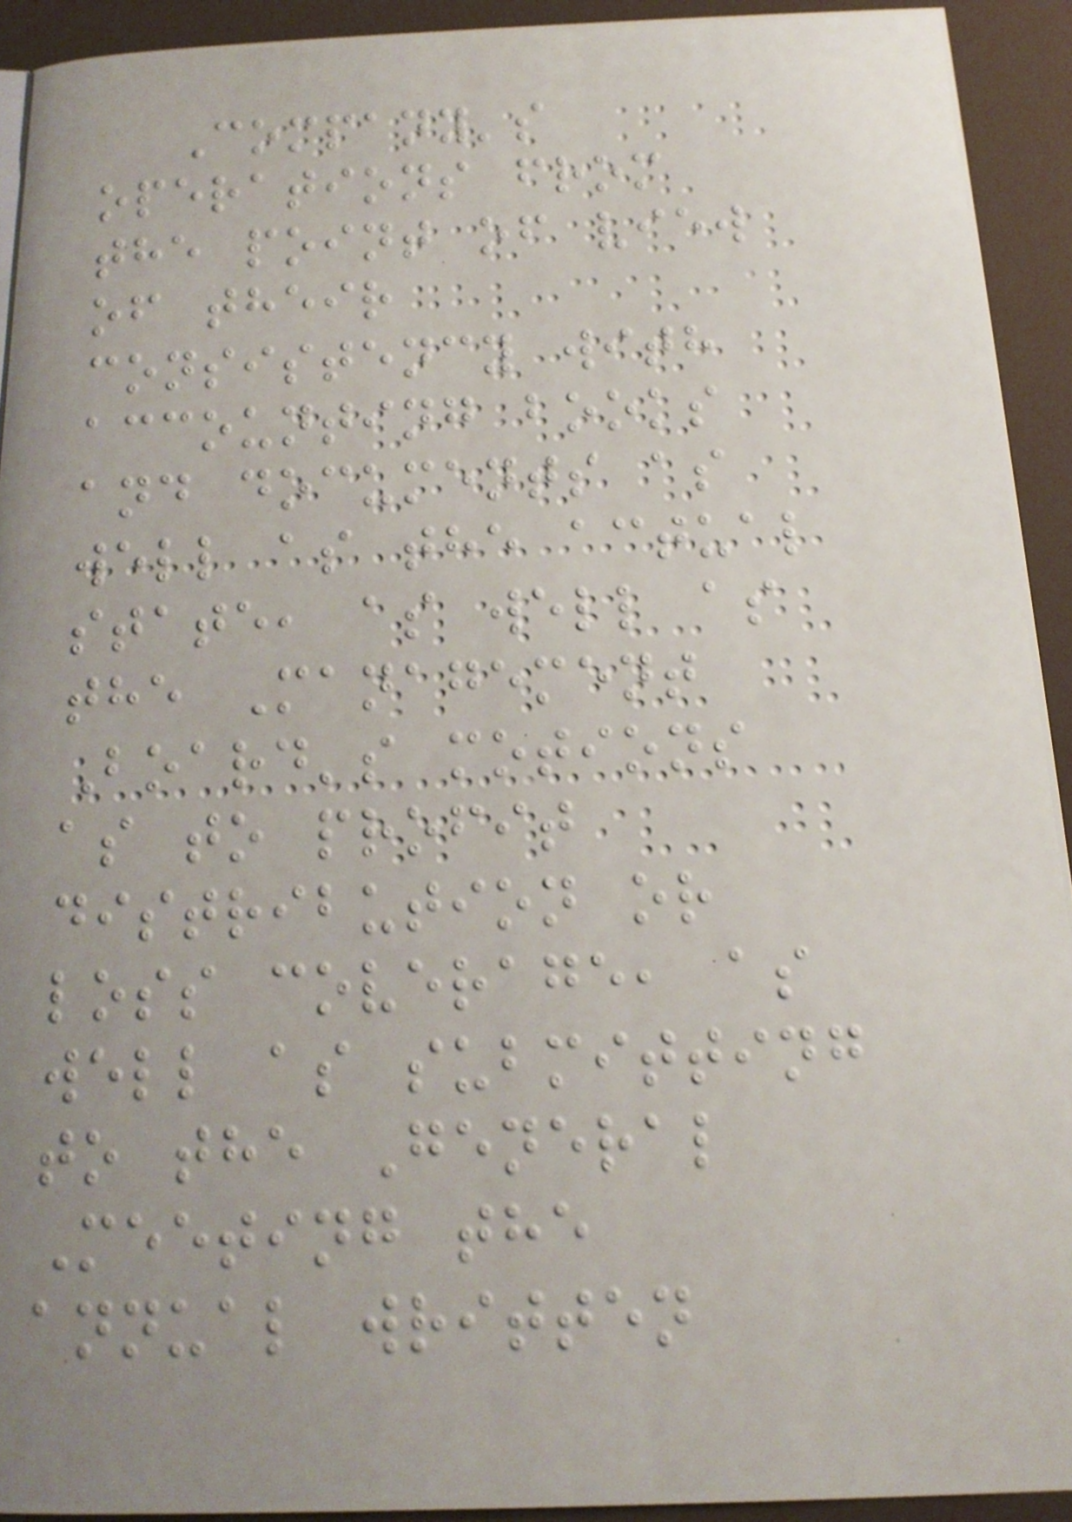Company's
operations from
the point of view
of their
consistency with
accounting books
and documents as
well as the actual
state, as well as
the Management
Board's motions
as to profit
distribution or
loss coverage, as
well as submitting
to the General
Meeting the
annual written
